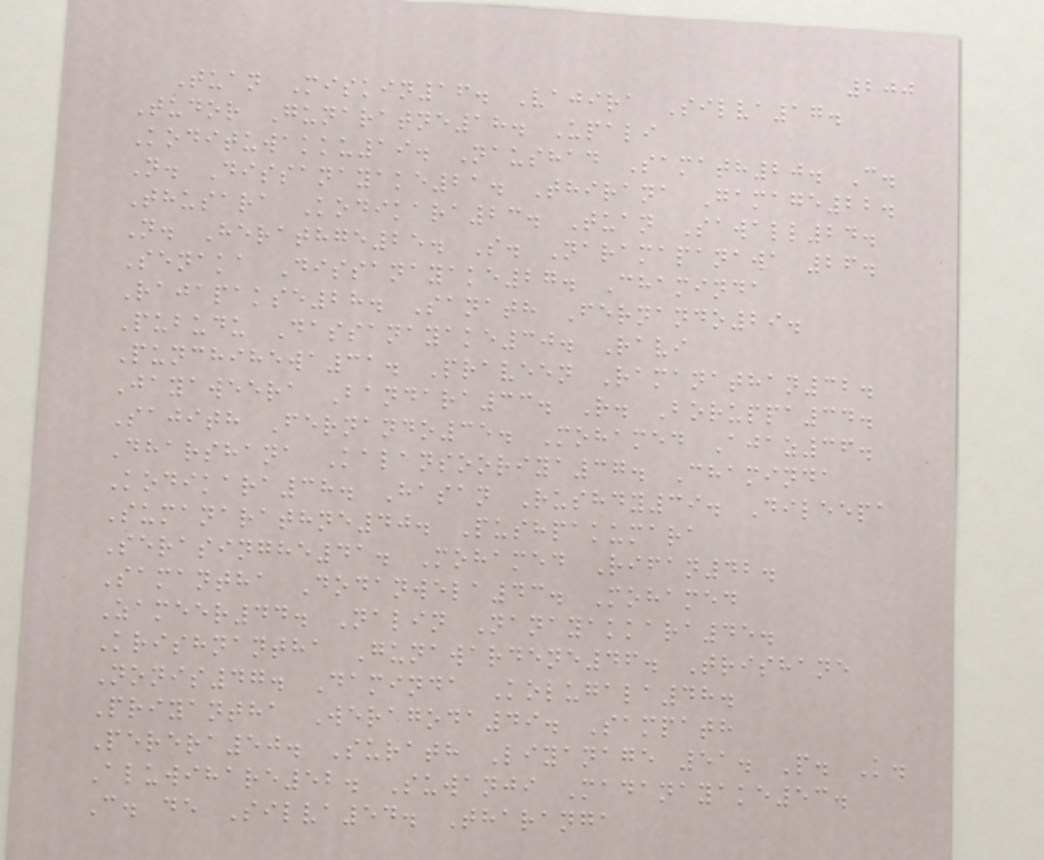200
Tuan Miskin16. Vajira Silva17.
Tudor Gunaratne18. Upali
Kodituwakku19. Naushad Samath20. C.
N. Dissanayake21. Thirana Gamage22.
Thusara Kodikara23. Tuan Sawall24.
N. Herathge25. S. Naramapanawa 26.
Senaka Dissanayake27. Chaminda
Rajapakse28. Sanath Fernando29.
Pubudu Dassanayake30. Ravi
Punchihewa31. Praveen Ramanathan32.
Jayaweera Bandara33. R. Boruppa34.
Sajith Fernando35. Mohamed Ajaz36.
Dharshana Kalansooriya37. Chaminda
Kodikara38. Hasan Rushdy39. Dileepa
Sumanarathne40. Pushpakumara
Serasinghe41. Mohamed Rifan42.
Samantha Dodanwela43. Mohamed
Zameer44. Nalin Nanayakkara45.
Krishnantha Gunawardene46. Trishane
Nonis47. Daminda Kolugala48.
Priyantha Weragoda49. Sampath
Perera50. Surath Liyanage 51. P. K.
Aluwihare52. Suwanji Madanayake53.
C. de Silva54. Tharanga
